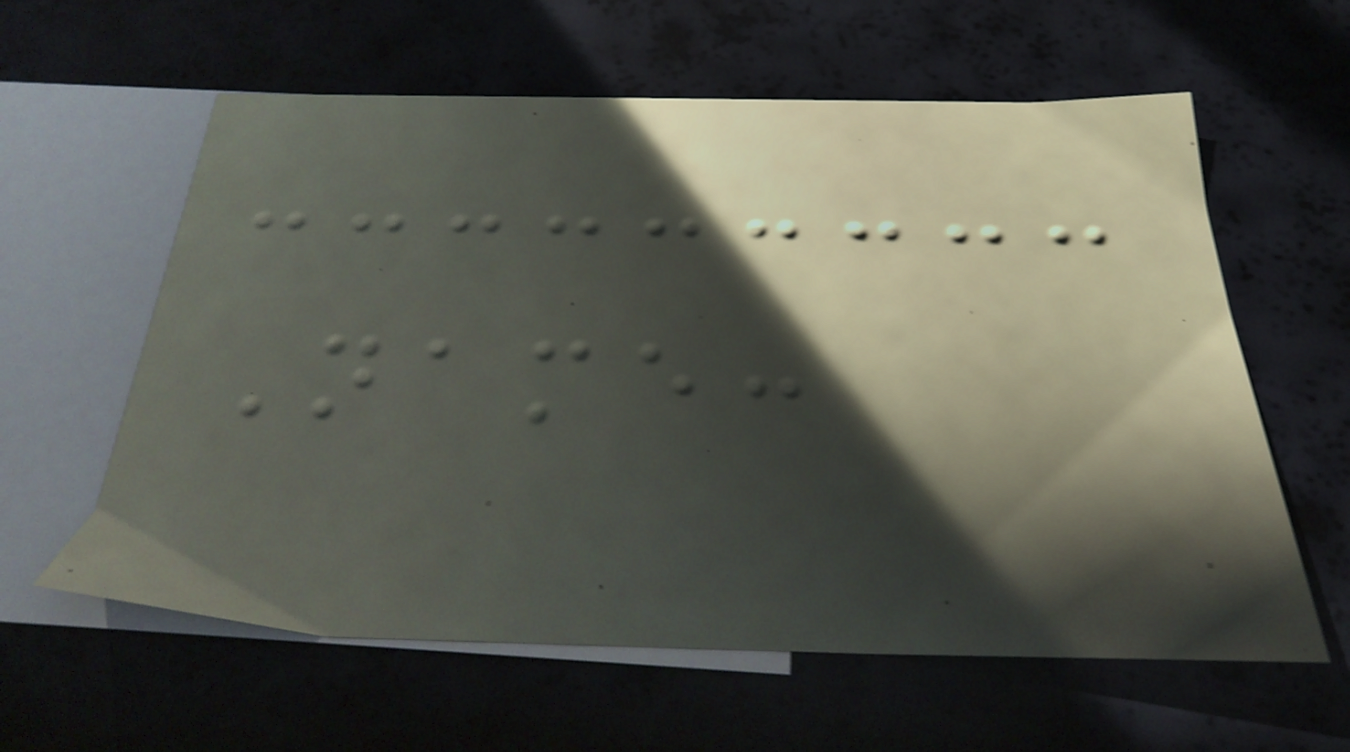Name:
